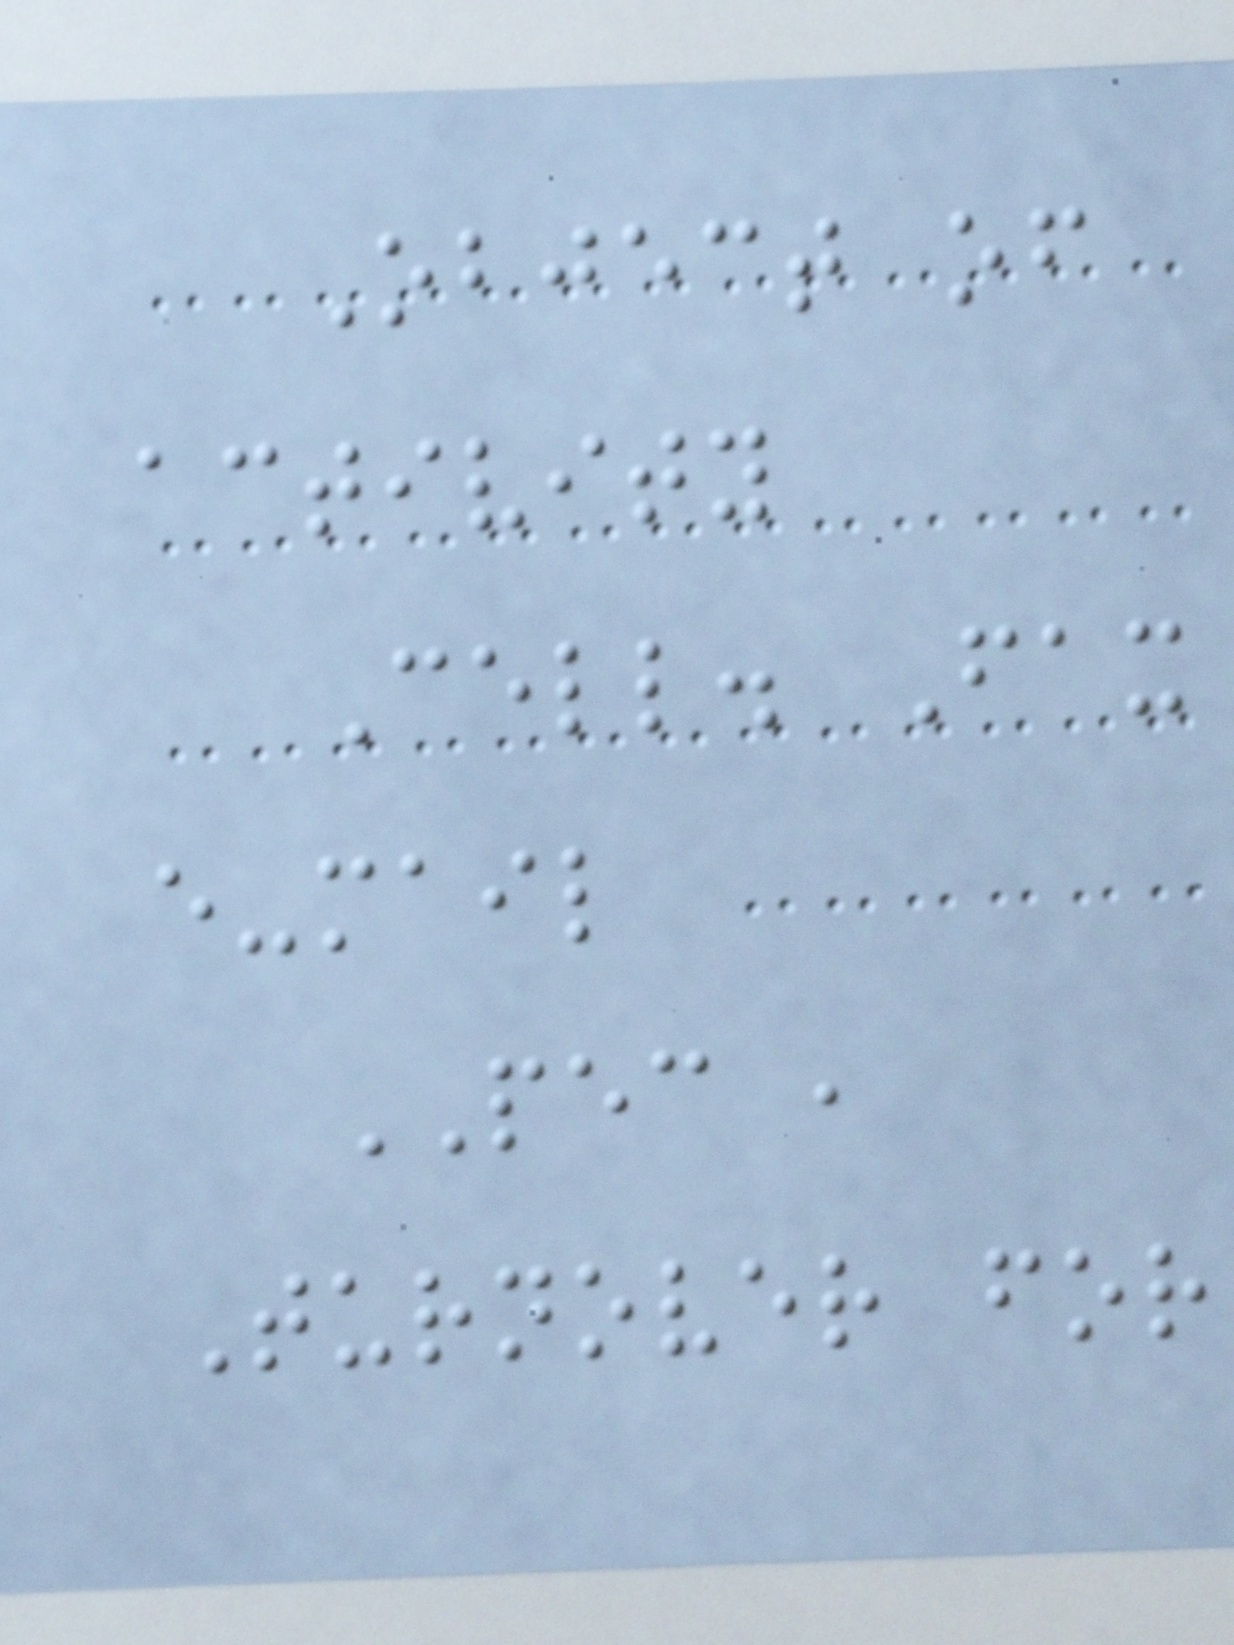Object of
activity
Cell. Fax
e-mail
PEC ,
Turnover for
